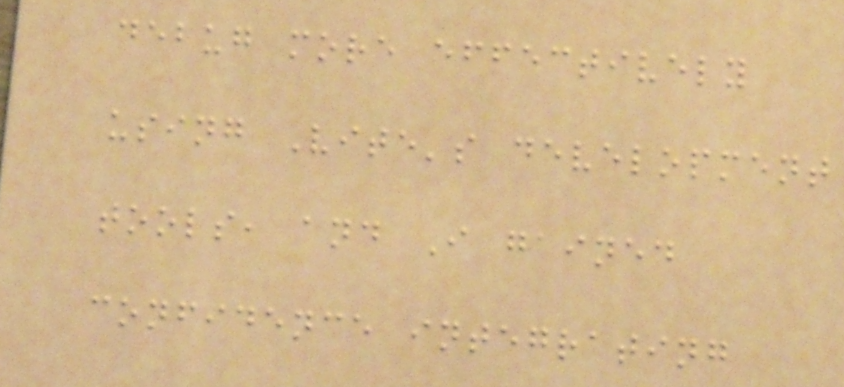debug more effectively
using Vite's development
tools, and I gained
confidence integrating
